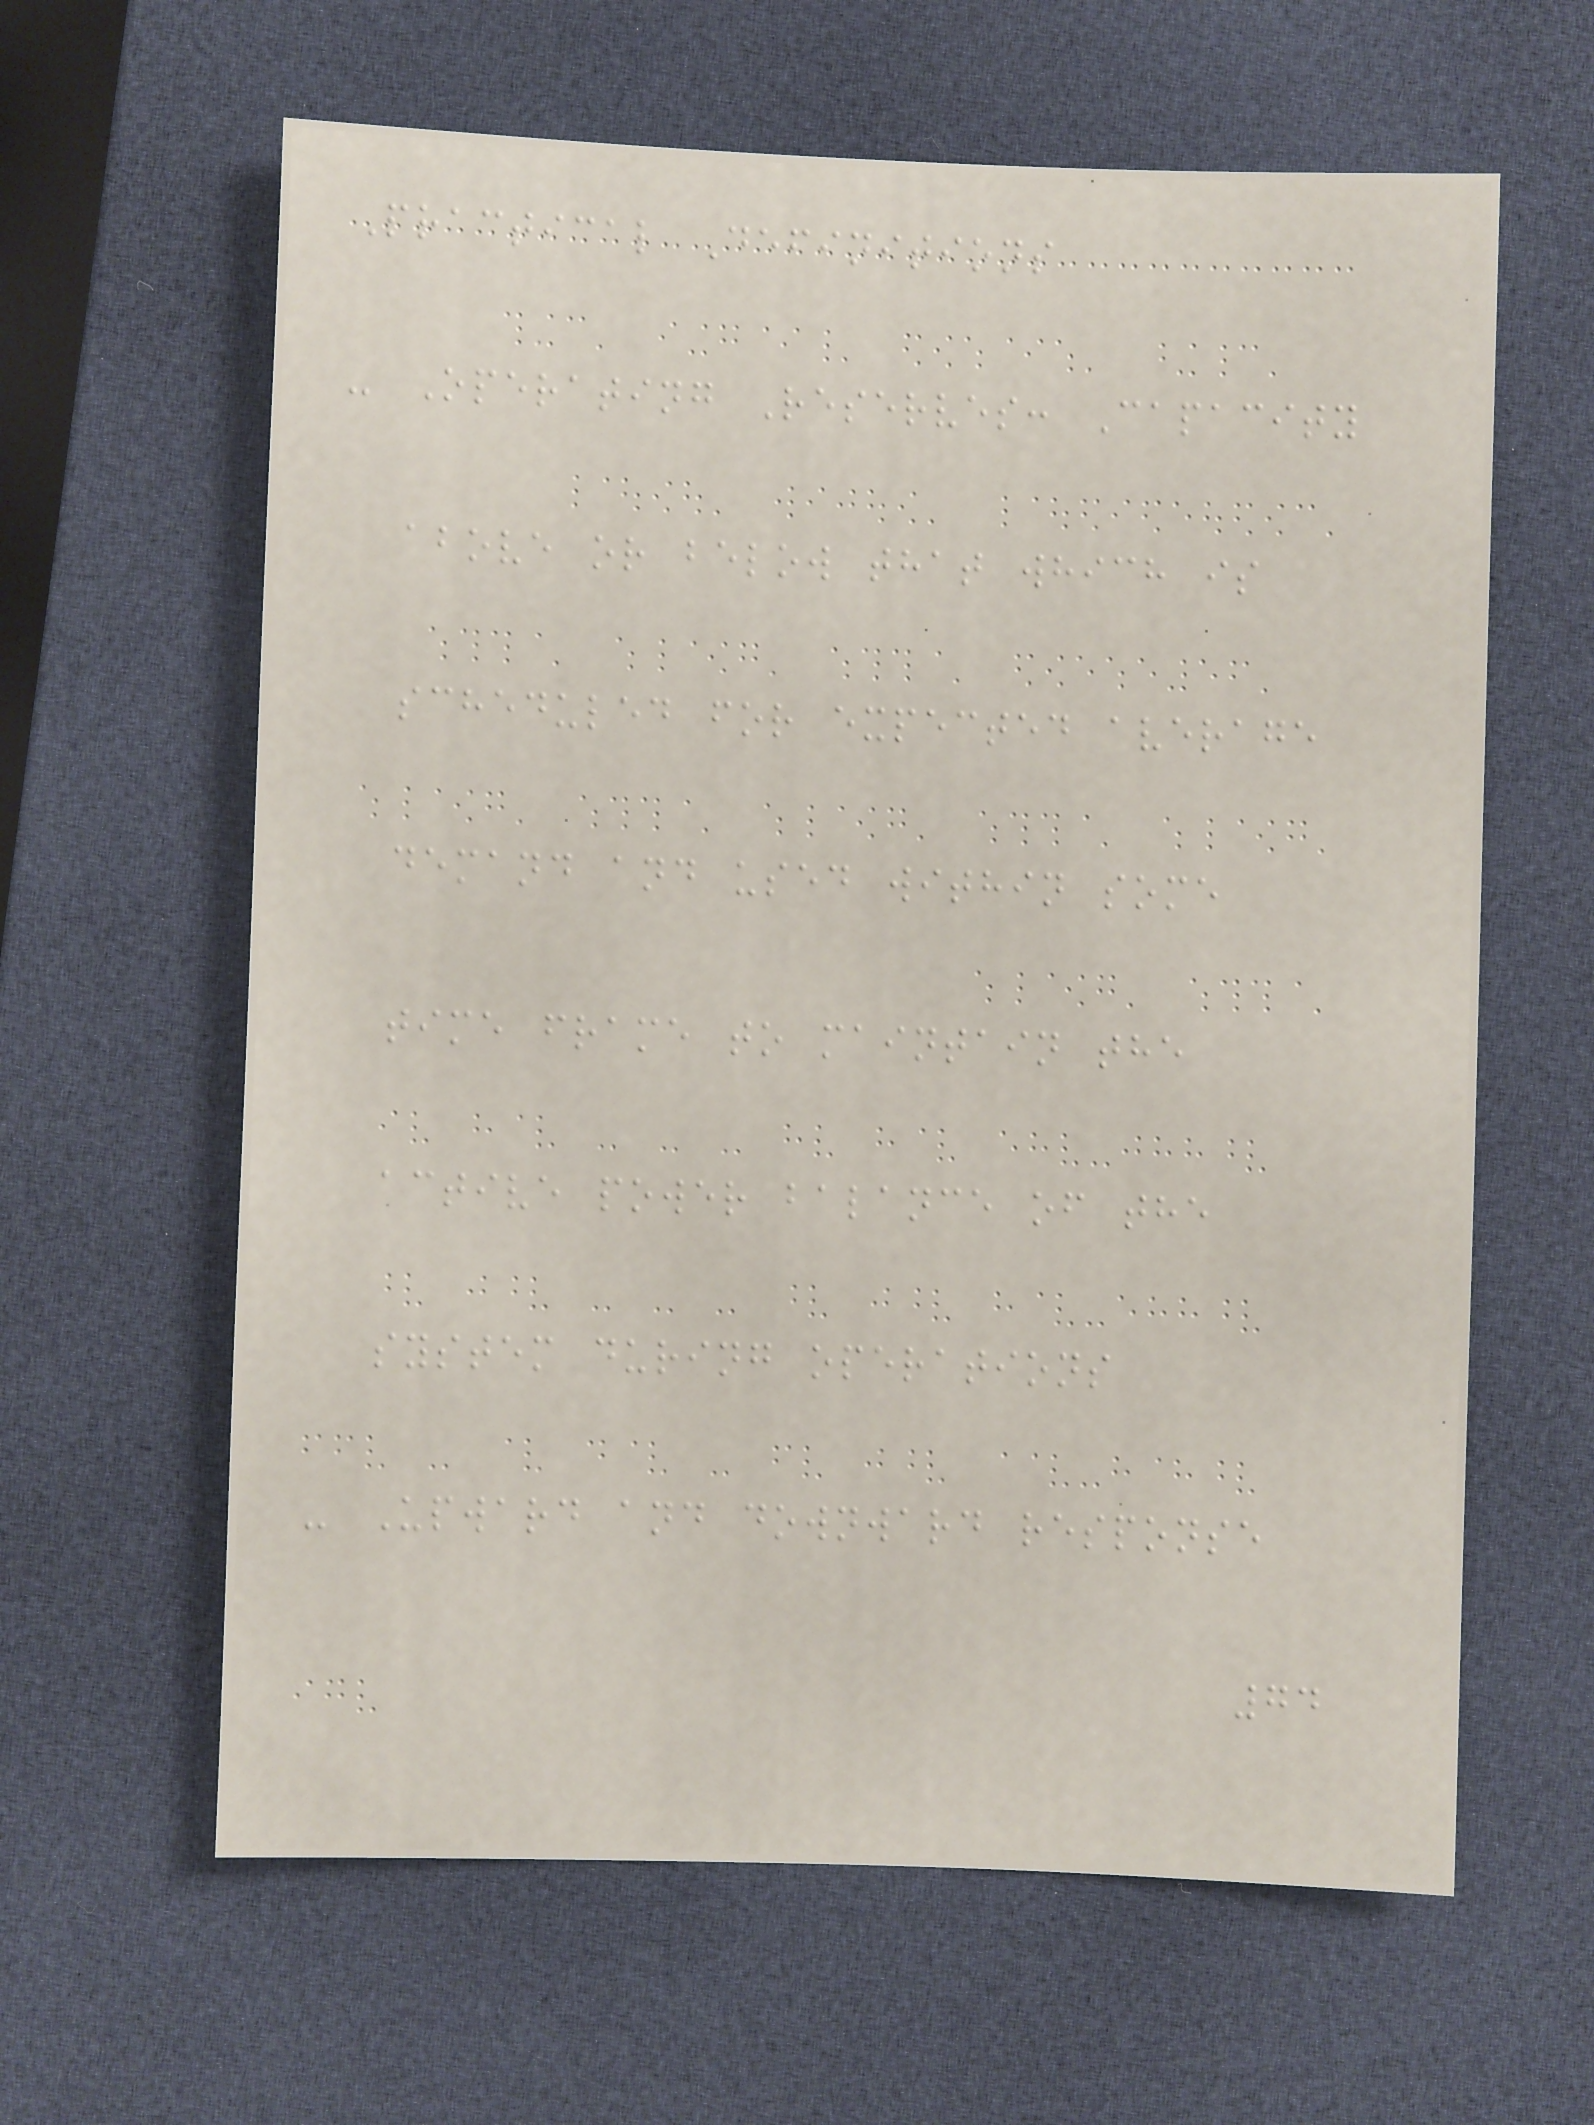Practical Definitions
- Operating Reserves: Capacity
above or below that which is
scheduled for expected average
demand and used within some
time frame to maintain the
active power balance of the
system during operations
- Upward and downward response
74
